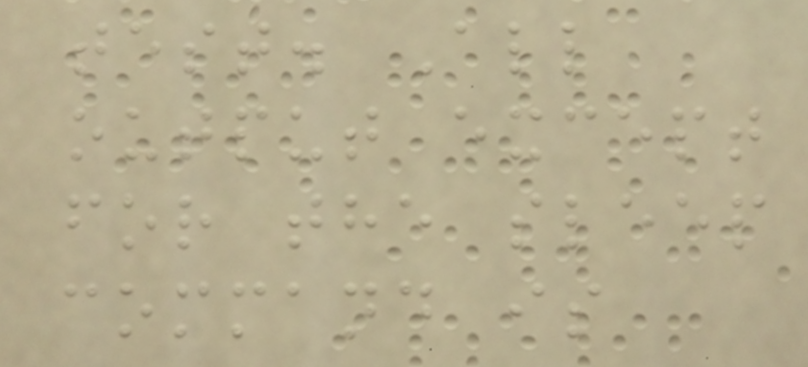test. All
output except
for the sleep
command is
